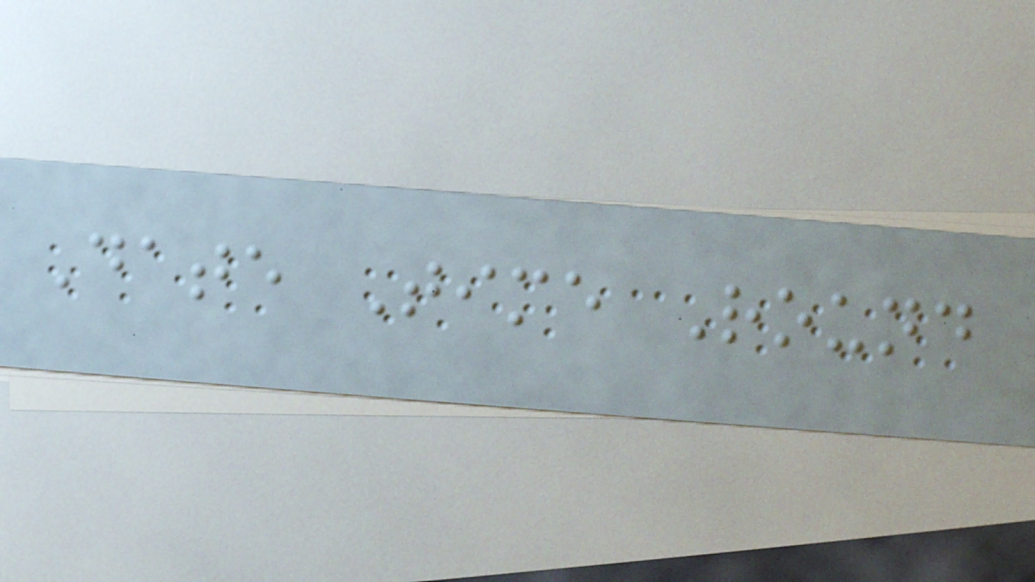Date Time Round
